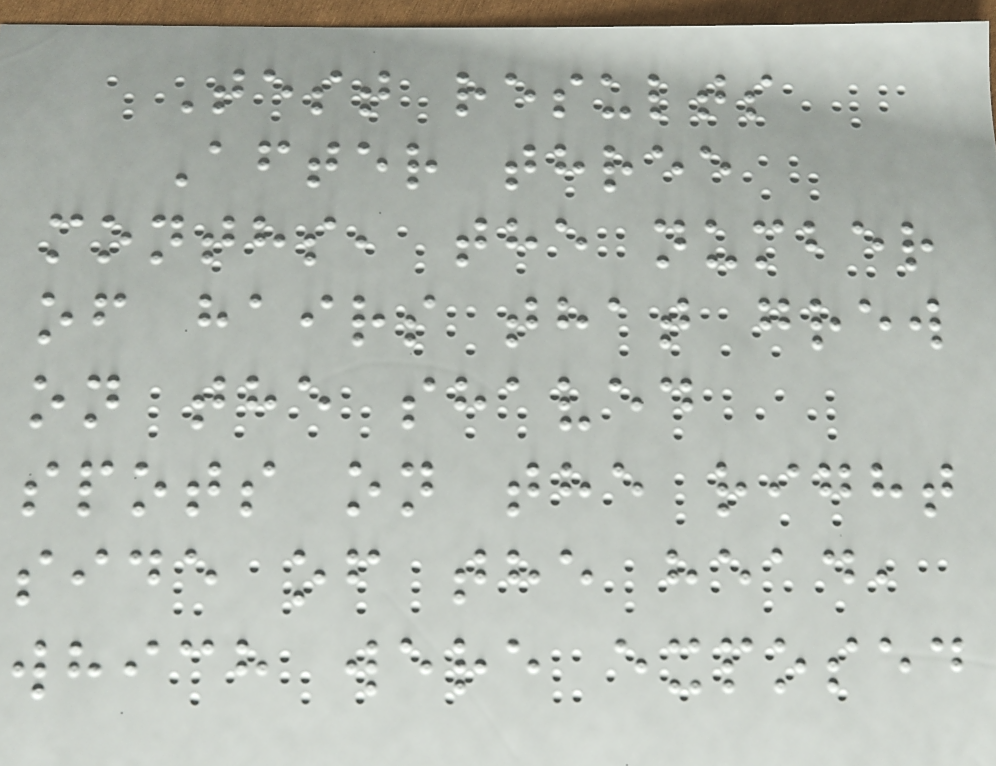Test results
After three
months, the number
of hairs that grew
on the shaved
spots on the right
side of the head,
which were exposed
